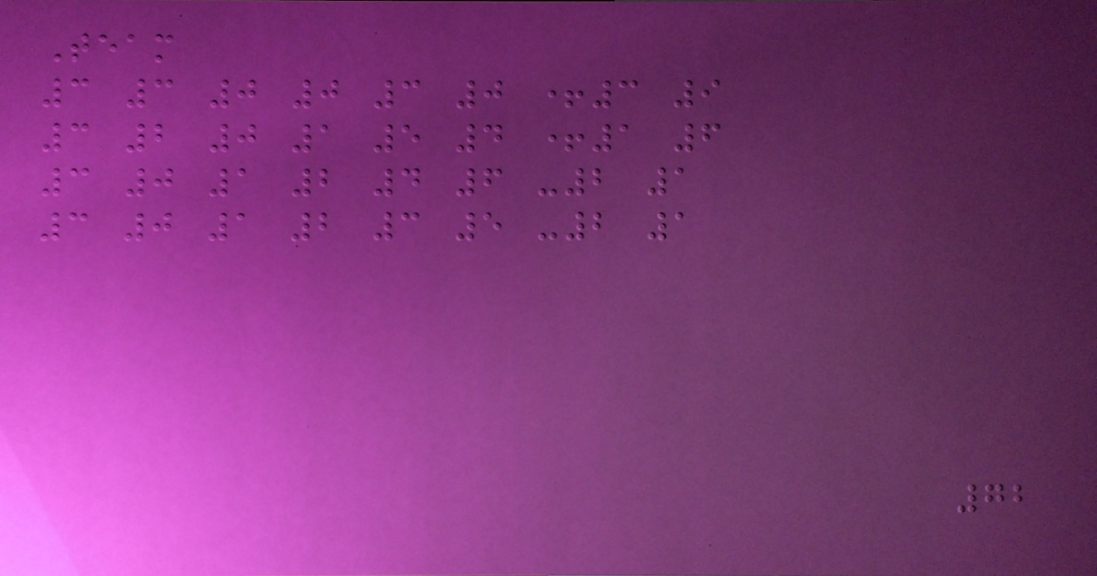Team
3 3 0 0 3 0 +3 9
3 2 0 1 5 4 +1 6
3 0 1 2 4 6 -2 1
3 0 1 2 3 5 -2 1
72
